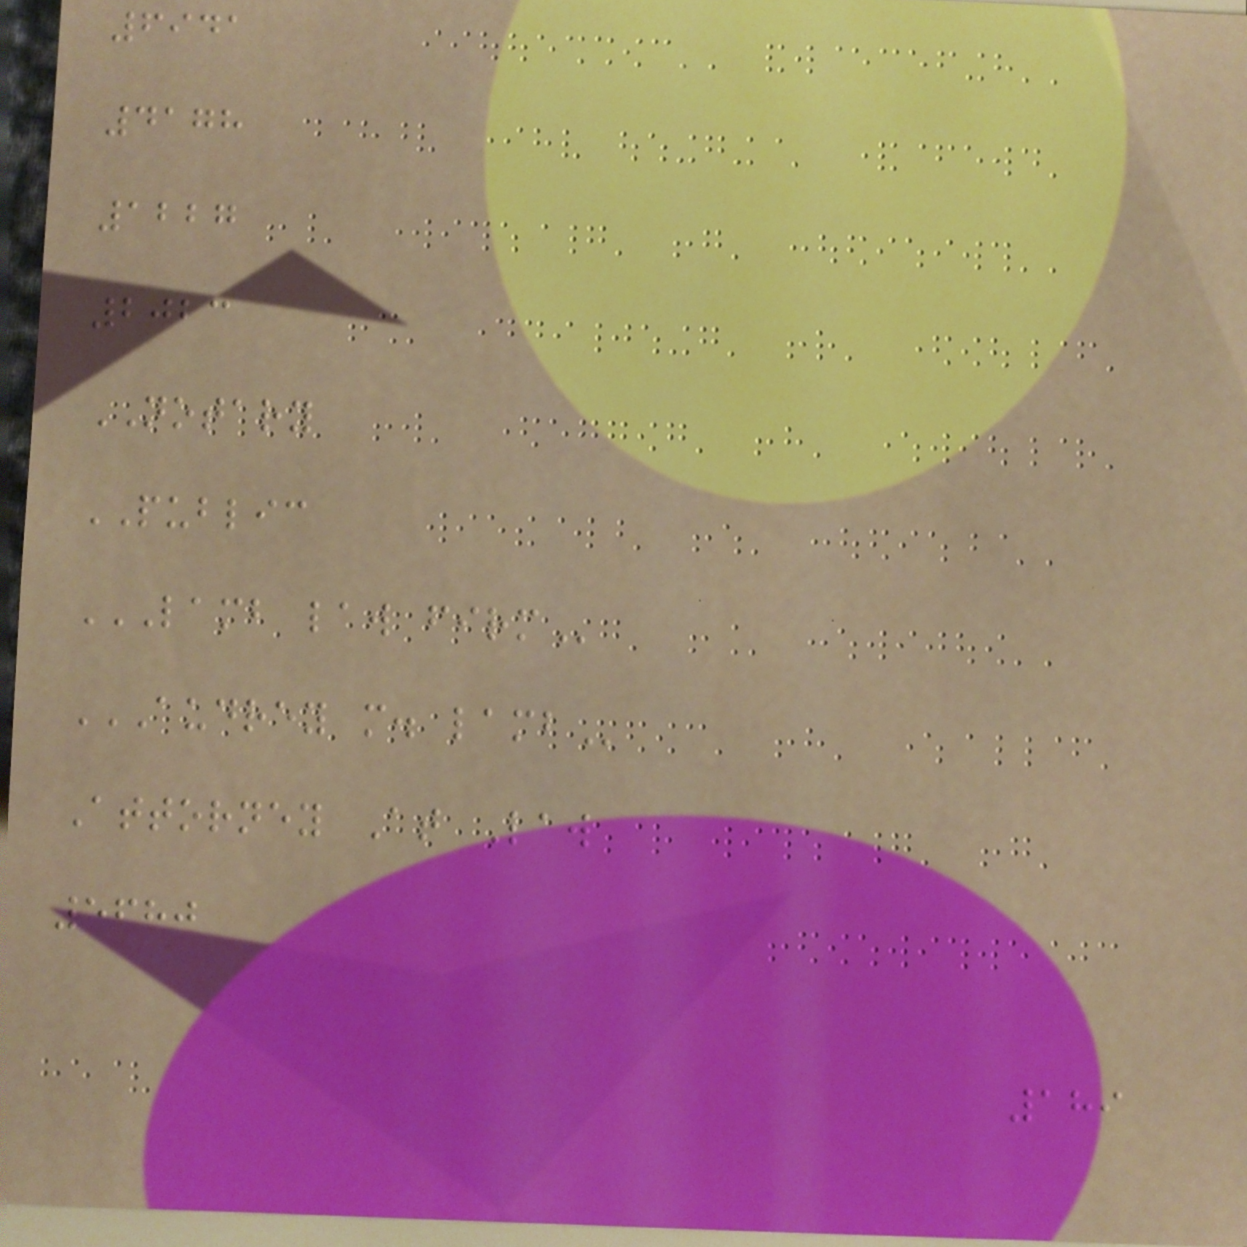6941
4178
1227
2023
NOTARY
PUBLIC
LAMB LAW FIRM
AUDREY M. LAMB
Attorney At Law
5680
189
